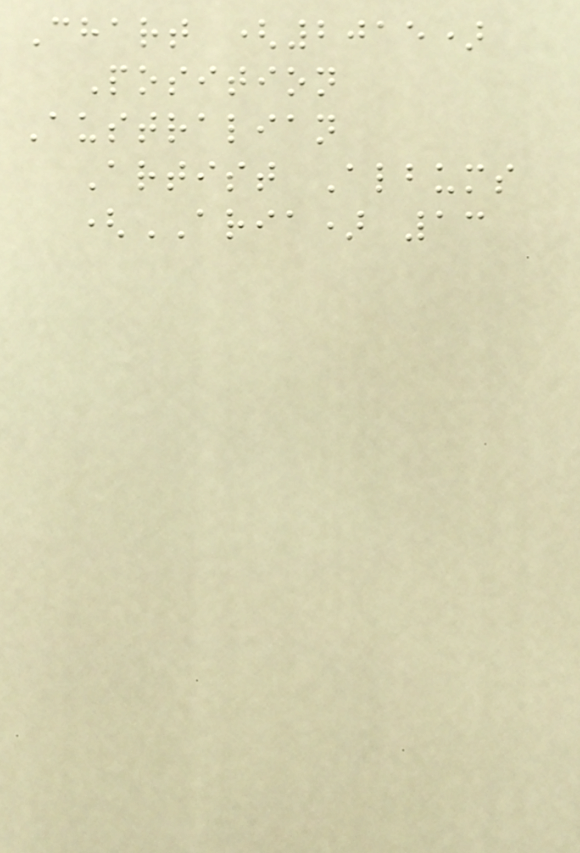Chart (2015)
Position
Australian
Artist Albums
(ARIA) 13
